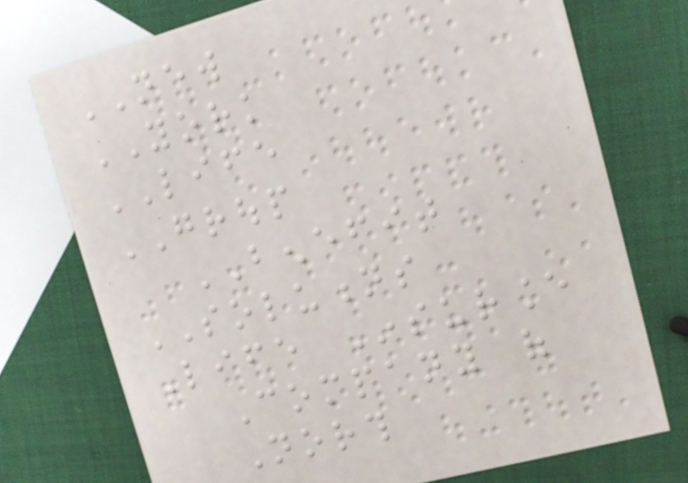NEW
YORK
LIFE
GROUP
BENEFIT
SOLUTIONS
Life Insurance
Company of
North
